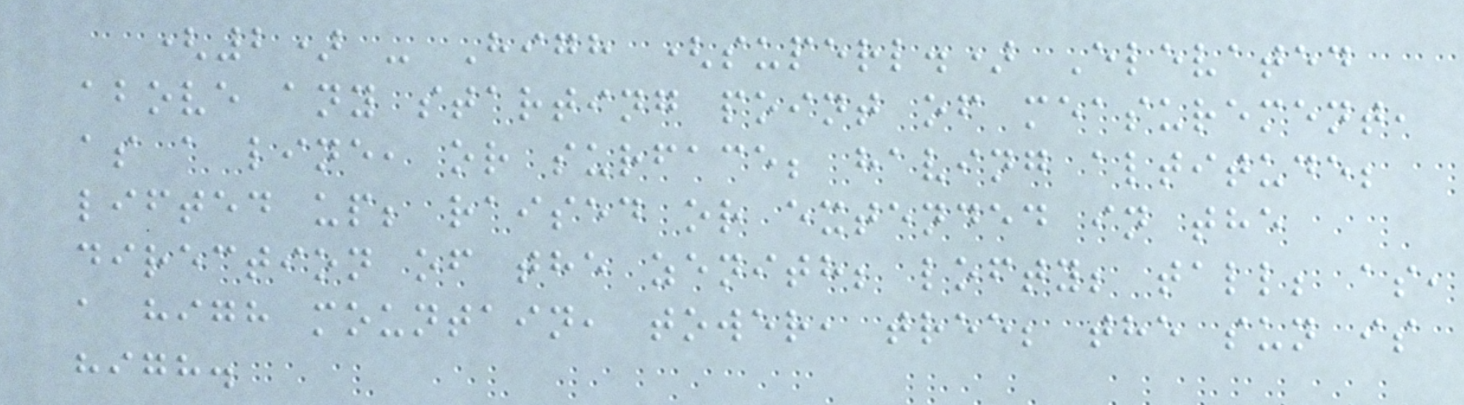(2) - High (superl.) Elevated
above any starting point of measurement,
as a line, or surface; having altitude;
lifted up; raised or extended in the
direction of the zenith; lofty; tall; as,
a high mountain, tower, tree; the sun is
high.
